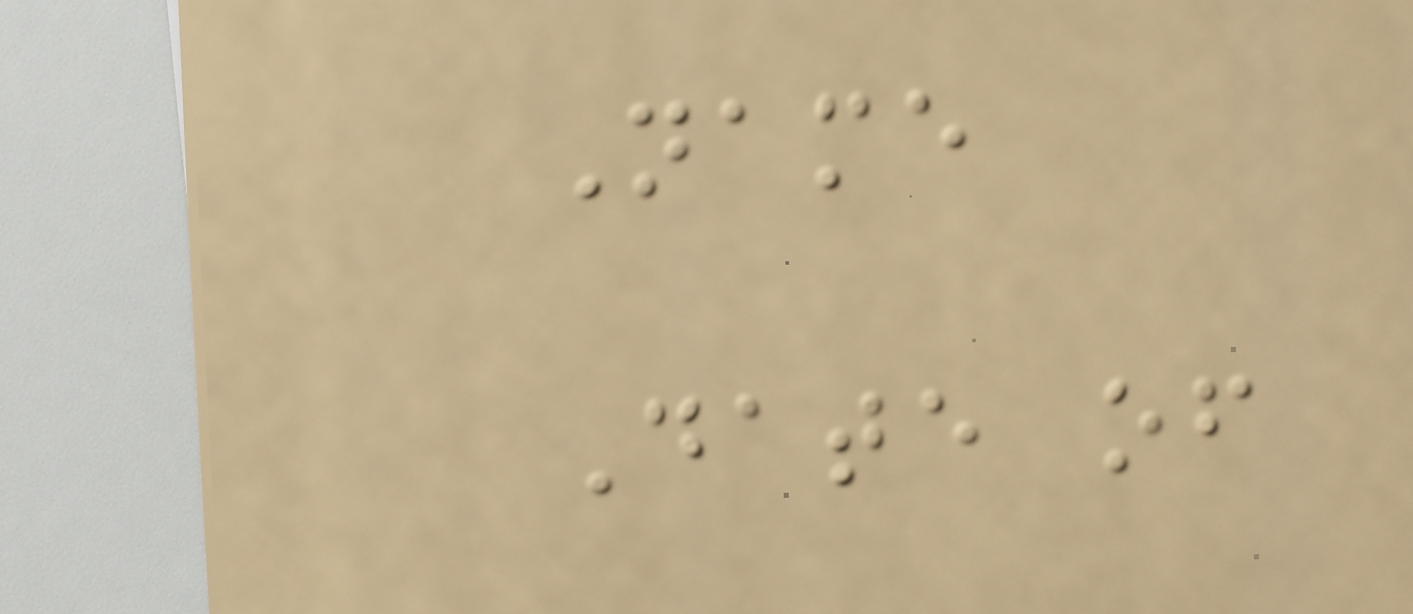Name
Date of
